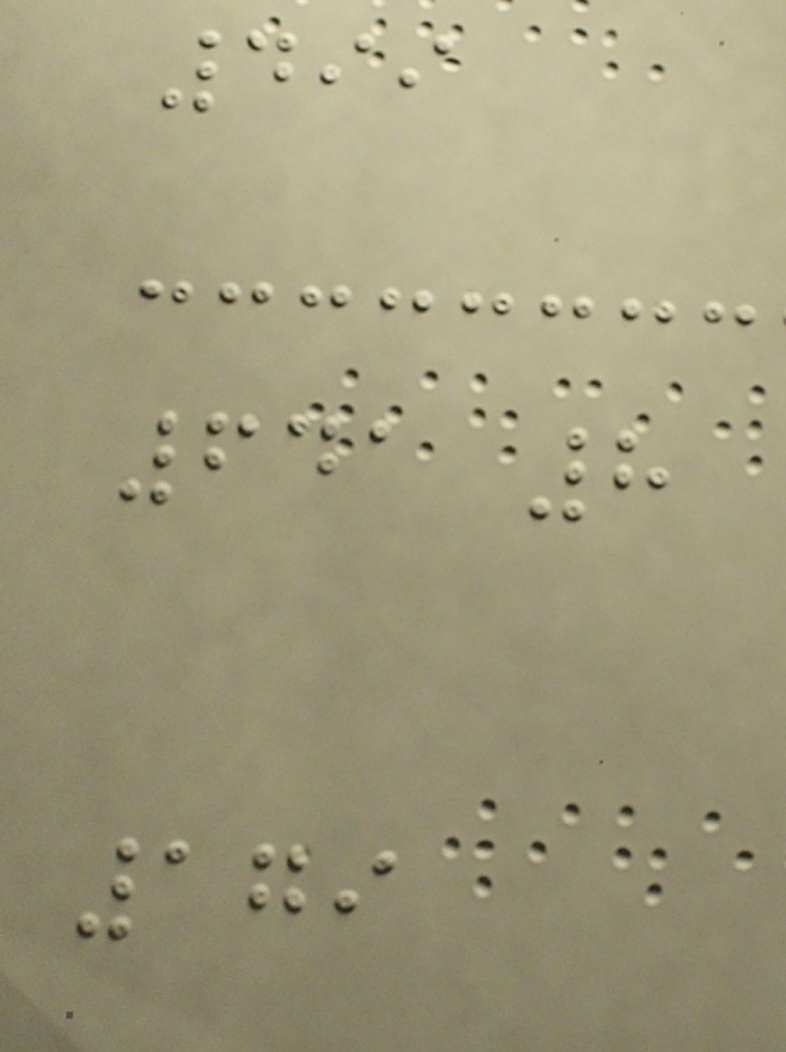499
641 8
179
